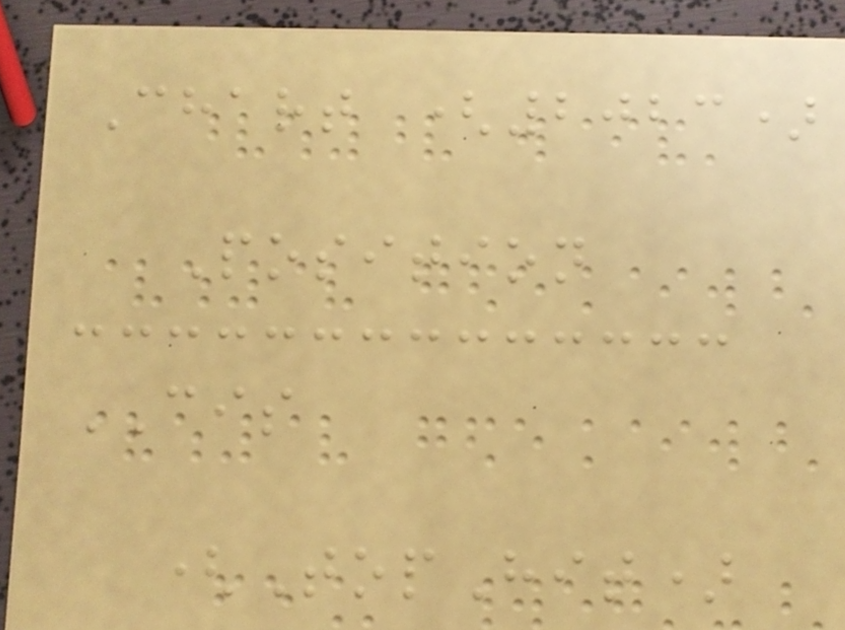Chart (2023)
Position
CIS
(TopHit)
